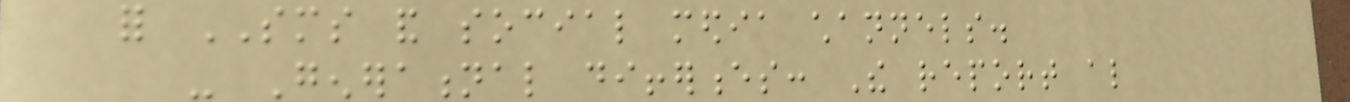for SMS and social media channels.
- Generational differences: The report also
